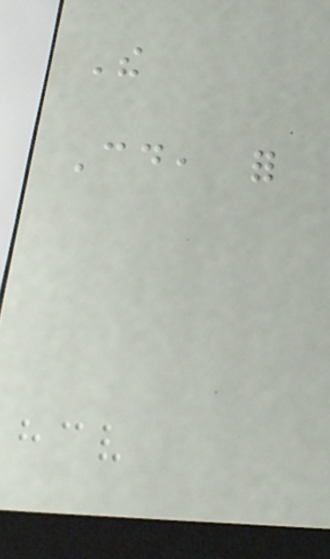The
Could, for
